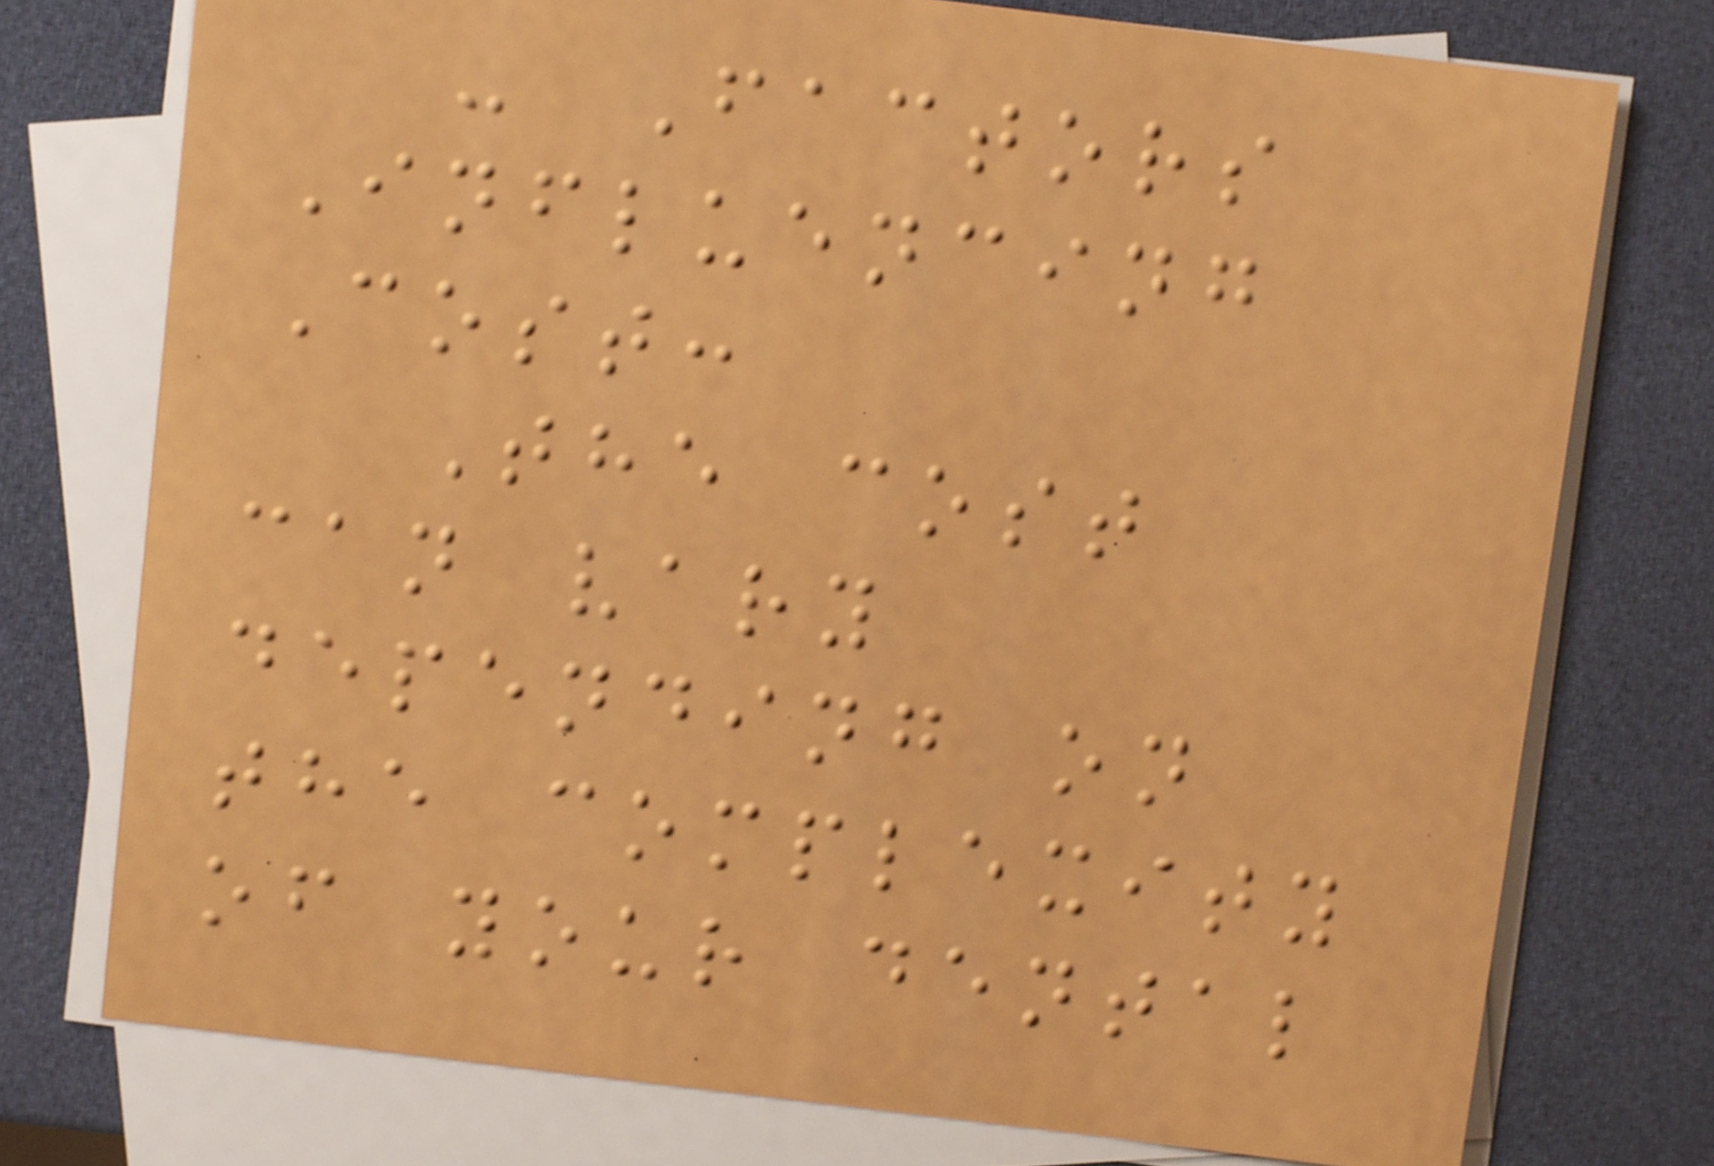- Factors
Influencing
Cost:
The cost
can vary
depending on
the complexity
of your dental
